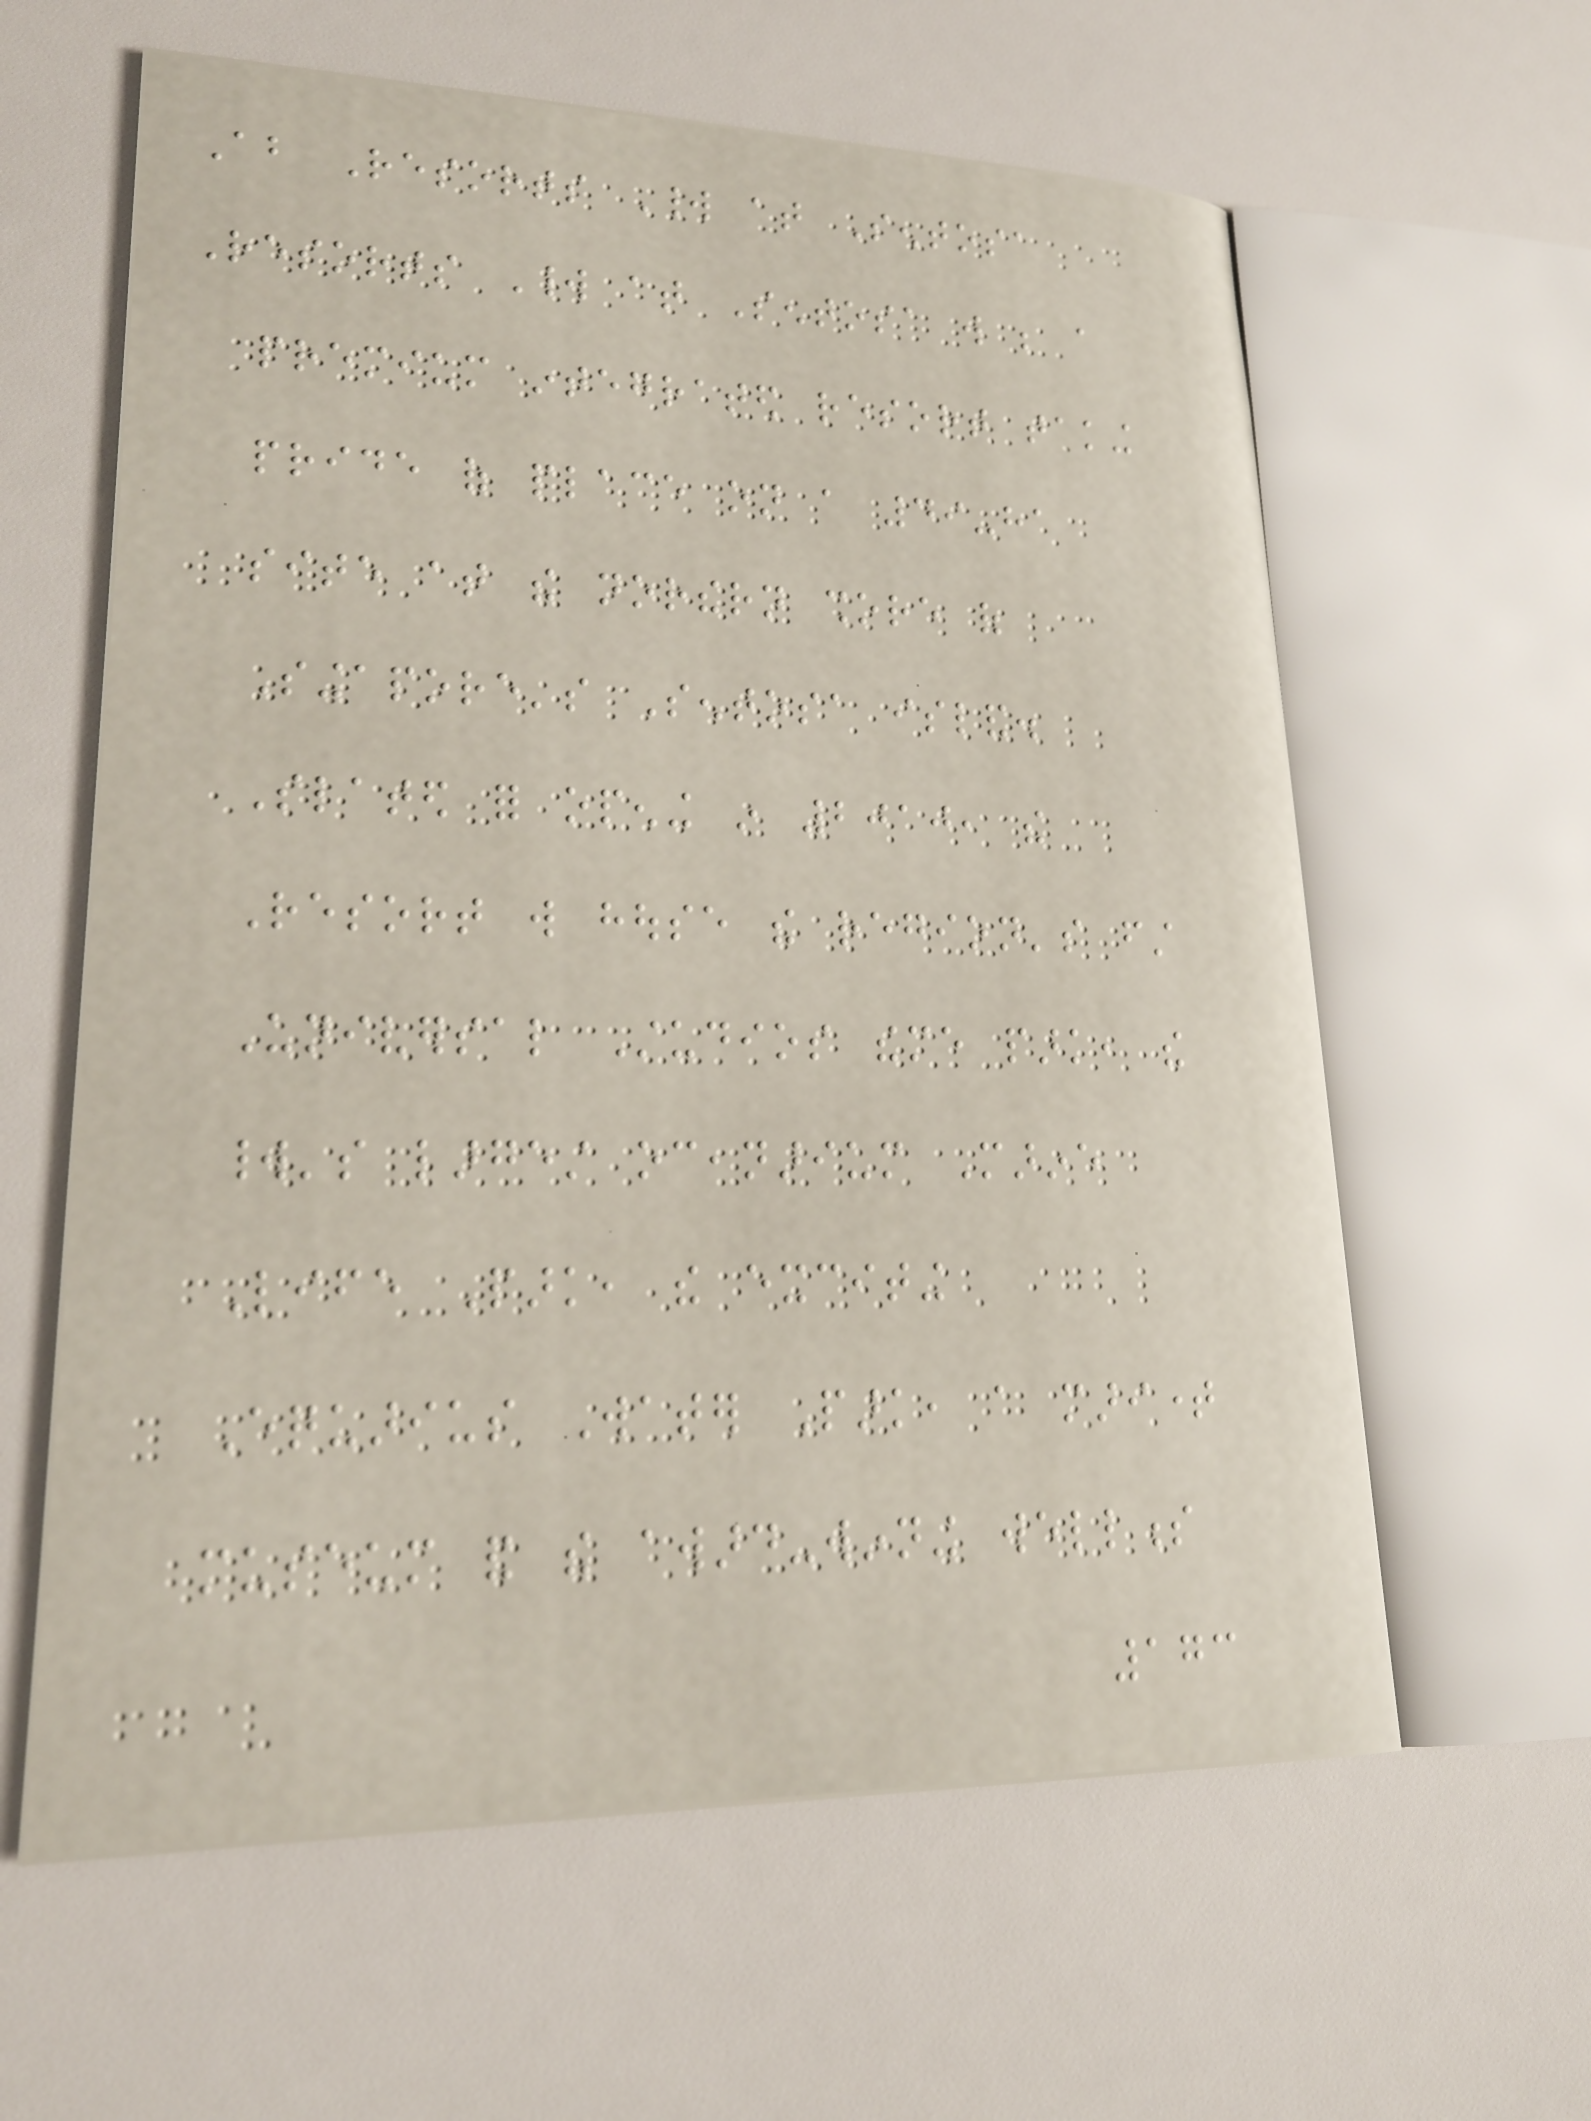About Resorts World at Sentosa
Resorts World at Sentosa will be a
premium integrated resort taking
pride of place on a 49-ha
site at the northern shore of
Singapore's Sentosa island.
Slated for opening in 2010, the
Resort will house the region's first
Universal Studios theme park, the
world's largest oceanarium Marine
Life Park, the exciting
Equarius Water Park, a maritime
museum and the award-winning wellness
173
